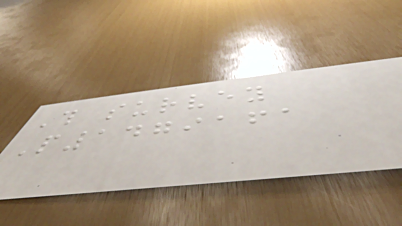This survey
P1479161
